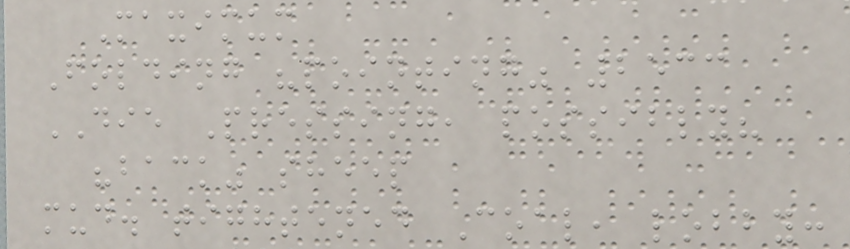Maximum
Folding "pointing" 2533
DIE Pressing, possibly?
"back" sheep
mud. tightened Coal, lobby:
